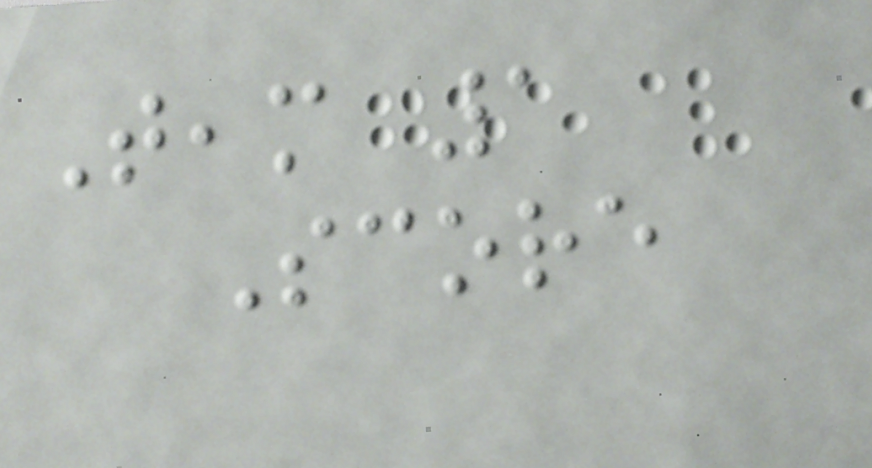Team 1
Score
